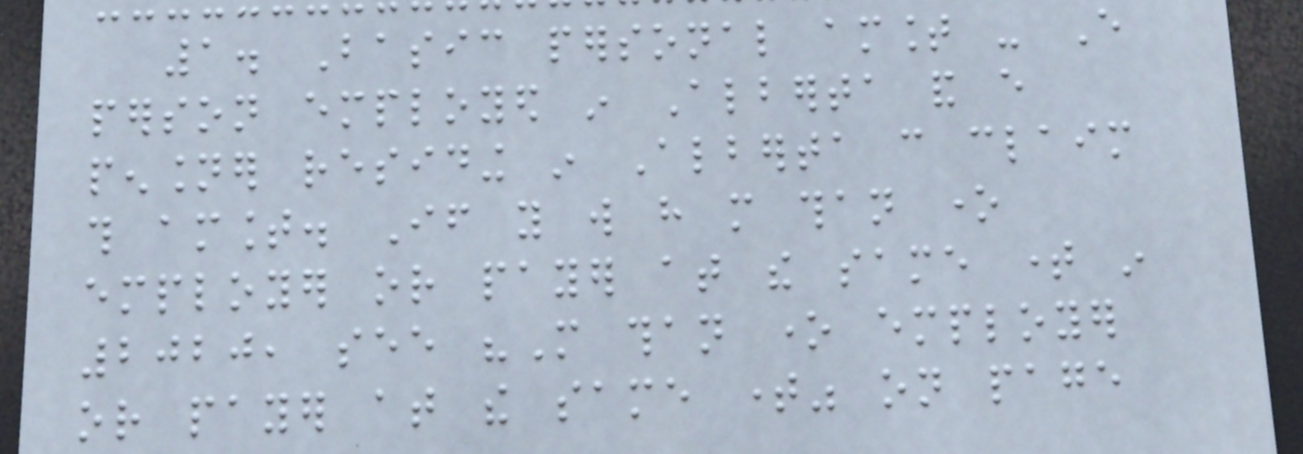1. Basic personal amount - Every
person employed in Alberta and every
pensioner residing in Alberta can claim
this amount. If you will have more than one
employer or payer at the same time in
2020, see "More than one employer
or payer at the same time" on page
